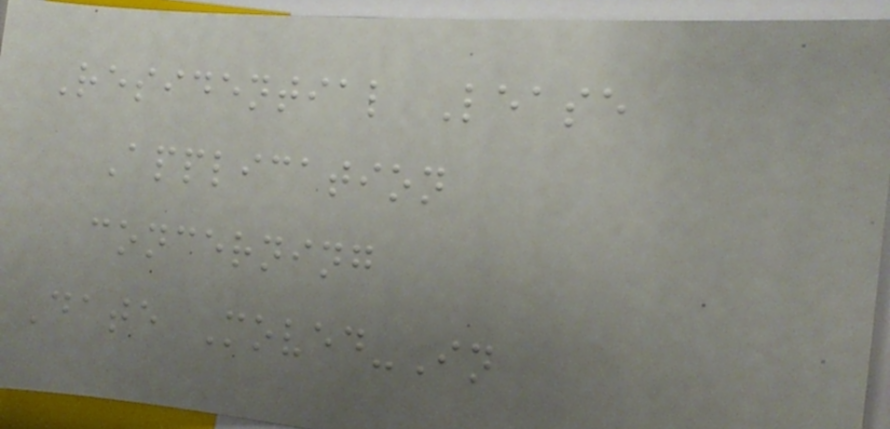Residential Lease
Application
concerning
Date Moved-In
